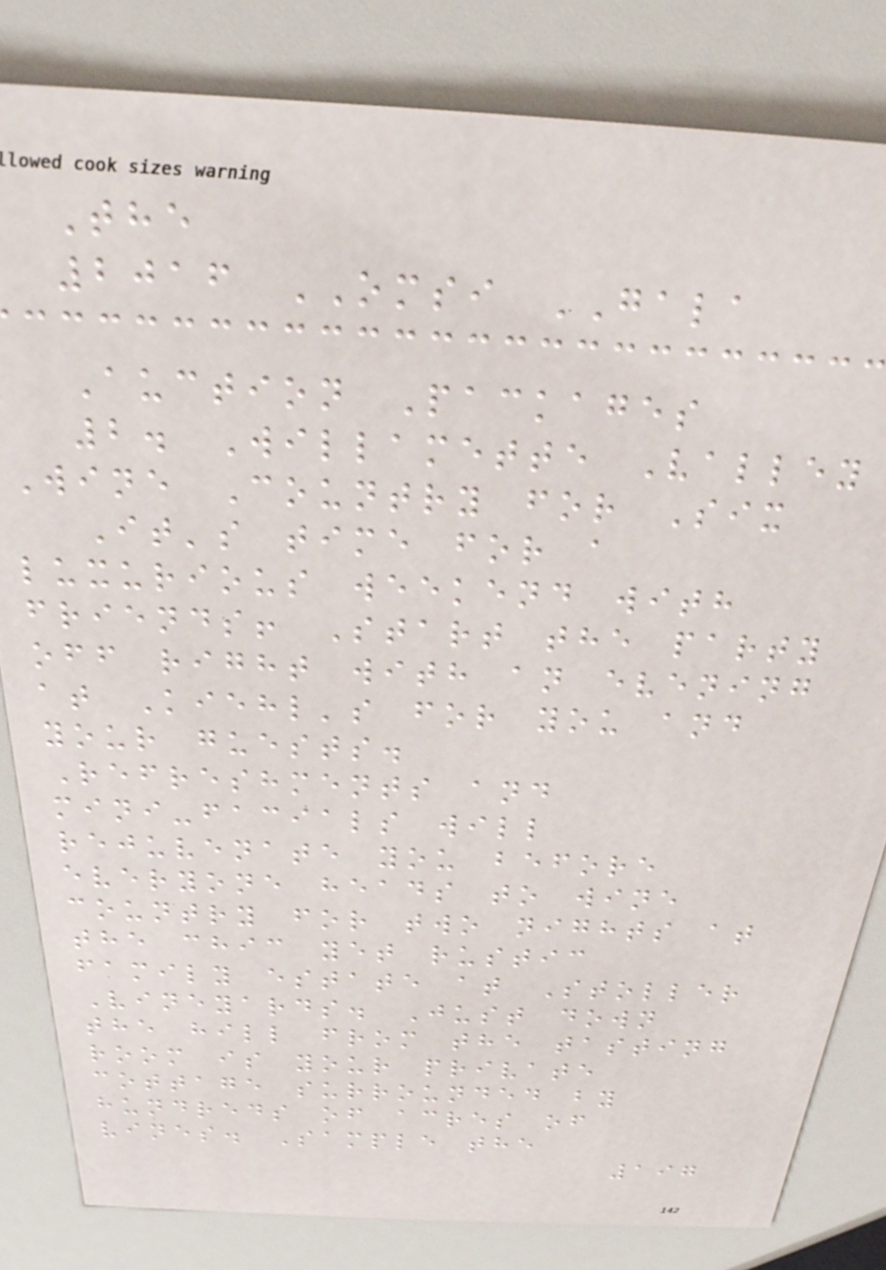The
2016 OMSI GALA
Auction Packages
2. Willamette Valley
Wine Country for Six
It's time for a
luxurious weekend with
friends! Start the party
off right with an evening
at Kiehl's for you and
your guests.
Refreshments and
mini-facials will
rejuvenate you before
everyone heads to wine
country for two nights at
the chic yet rustic
family estate at Stoller
Vineyards. Just down
the hill from the tasting
room is your private
cottage surrounded by
hundreds of acres of
vines. Sample the
197
